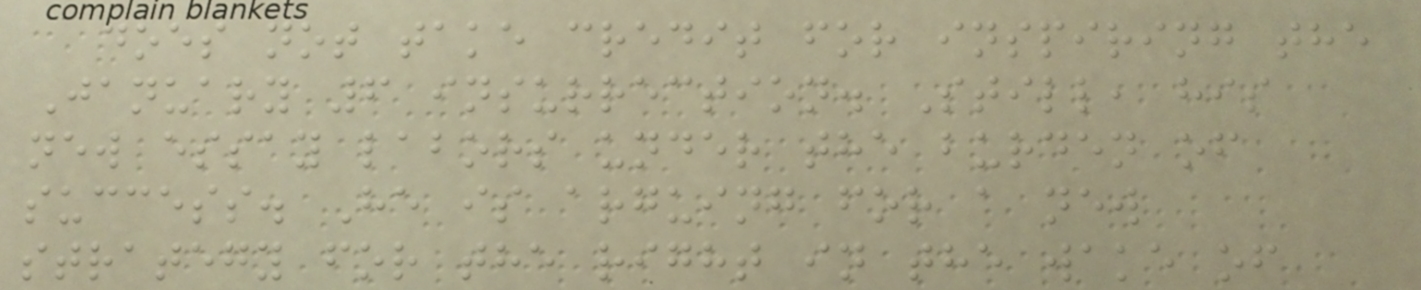does not take credit for inspiring the
January 6 insurrection. Still, his
new essay labors under the burden of
success. He is arguing for a new
strategy for the right in the wake of
